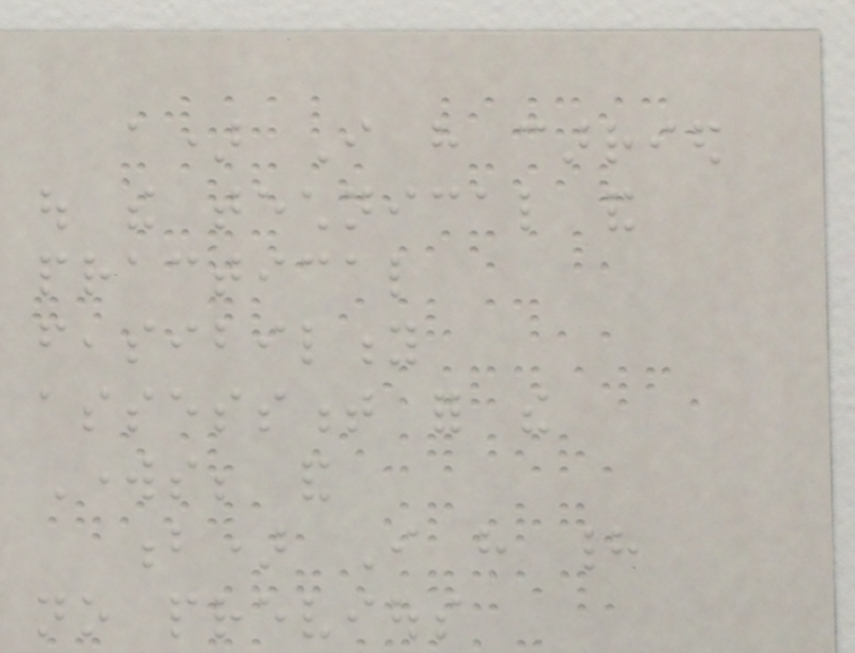a) I have carried
out the technical and
practical
feasibility
assessment for the
Works; and
b) I have had
no previous
